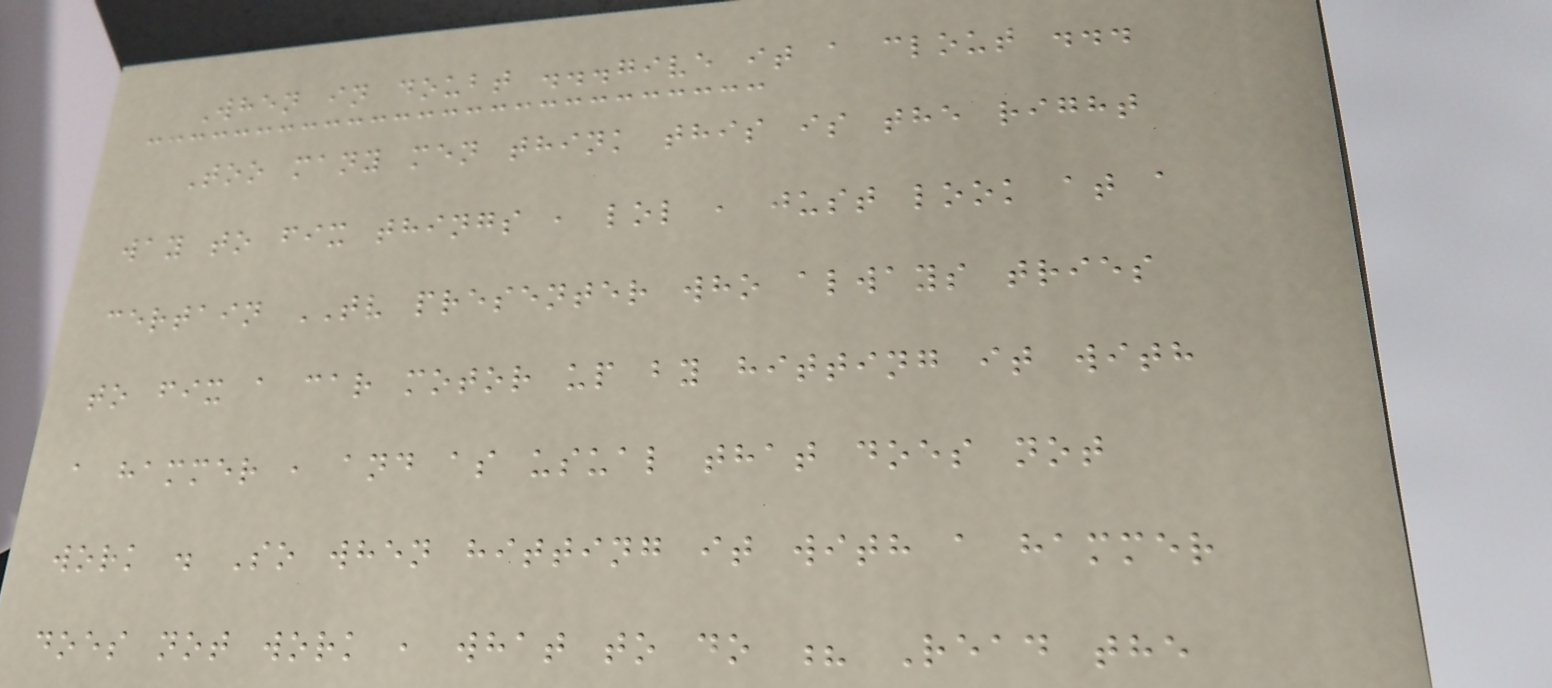When in doubt ...give it a clout ...
Too many men think this is the right
way to fix things , lol , just look at a
certain TV presenter who always tries
to fix a car motor up by hitting it with
a hammer , and as usual that does not
work . So when hitting it with a hammer
does not work , what to do ? Read the
